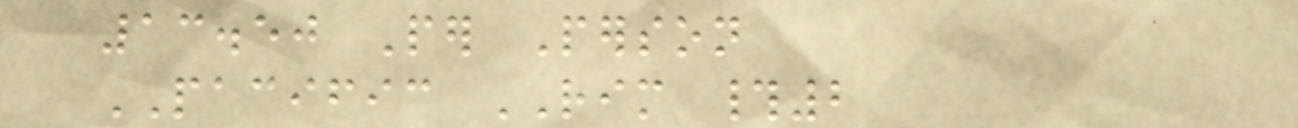13.50 Per Person
PACIFIC RIM #2
